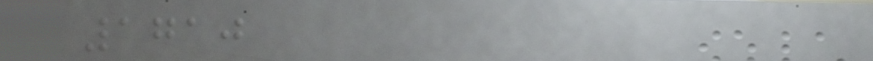1710
